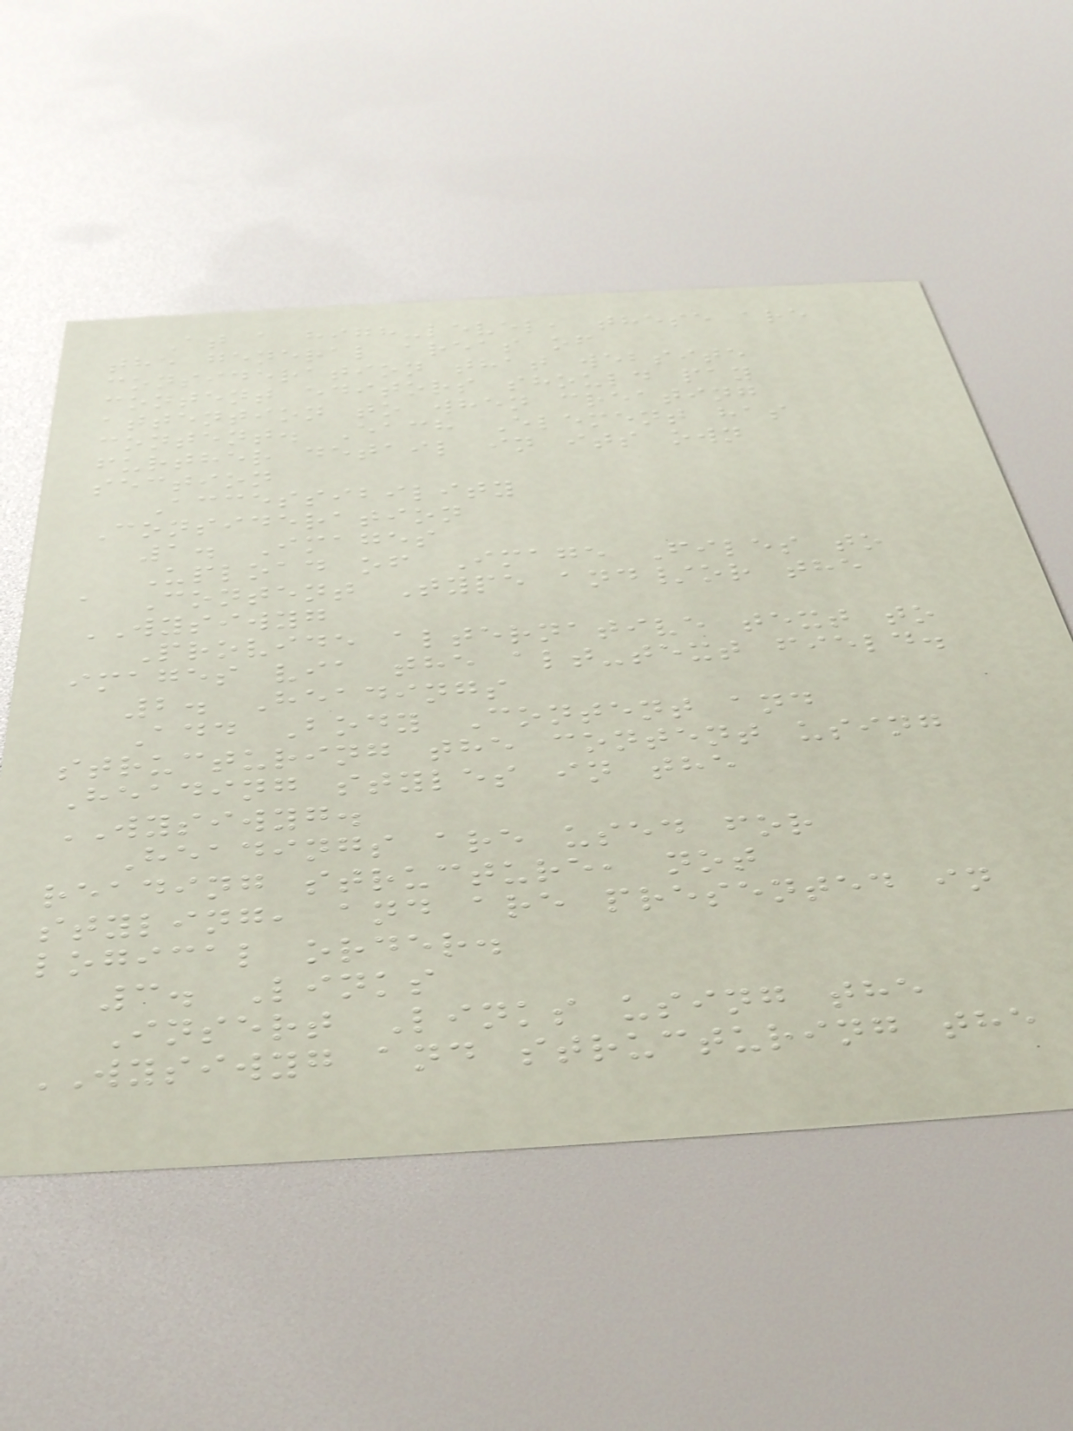At a high-level, these are
the general areas of
consideration that website
content editors should pay
attention to when creating
content. Each Element has
further detail in its own
section
Accessibility
Consideration
1. Images
Upload of Image Files to
a Content Type and/or the
WYSIWYG
Provide alternative text to
images via the alt-text field.
2. Headings
Add Body Content and
structuring the content using
Heading styles in the
WYSIWYG.
Headings are used for
reading structure, not
styling, and are presented in
logical order.
3. Links
Insert Links using the
WYSIWYG and structuring the
